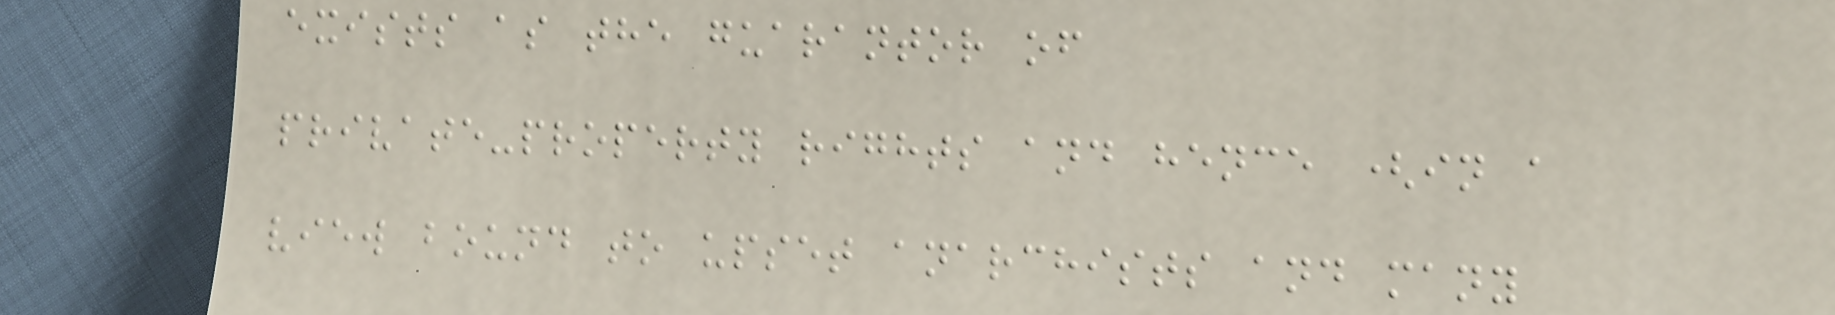exists as the guarantor of
private-property rights and hence (in a
view bound to upset anarchists and many
